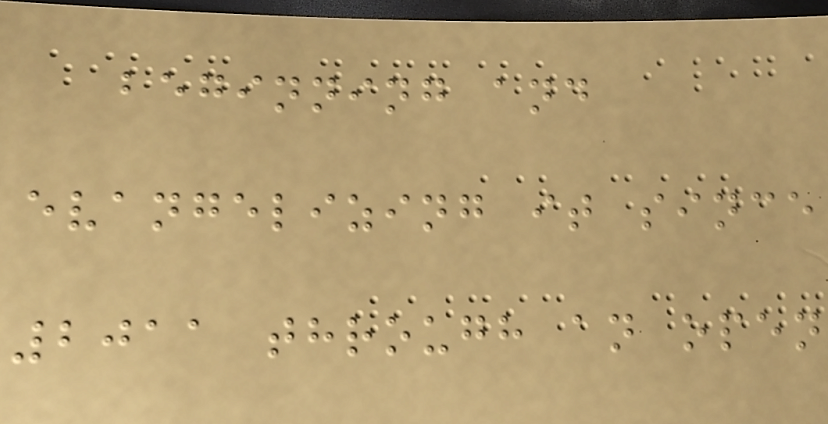beginning and
evangelizing it since
2011 through an open
